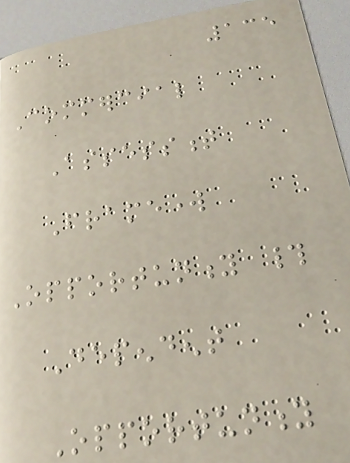135
Commercial
Assessment
Framework
Opportunity #
Dependent
Opportunity
